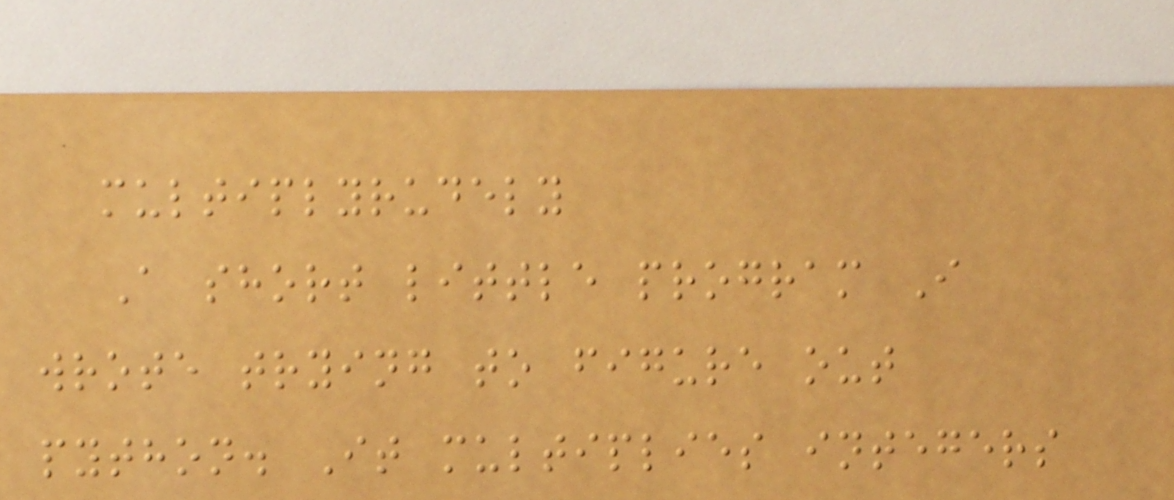multiplyrudely
A short little program I
wrote trying to figure out
python. It multiplies integers
